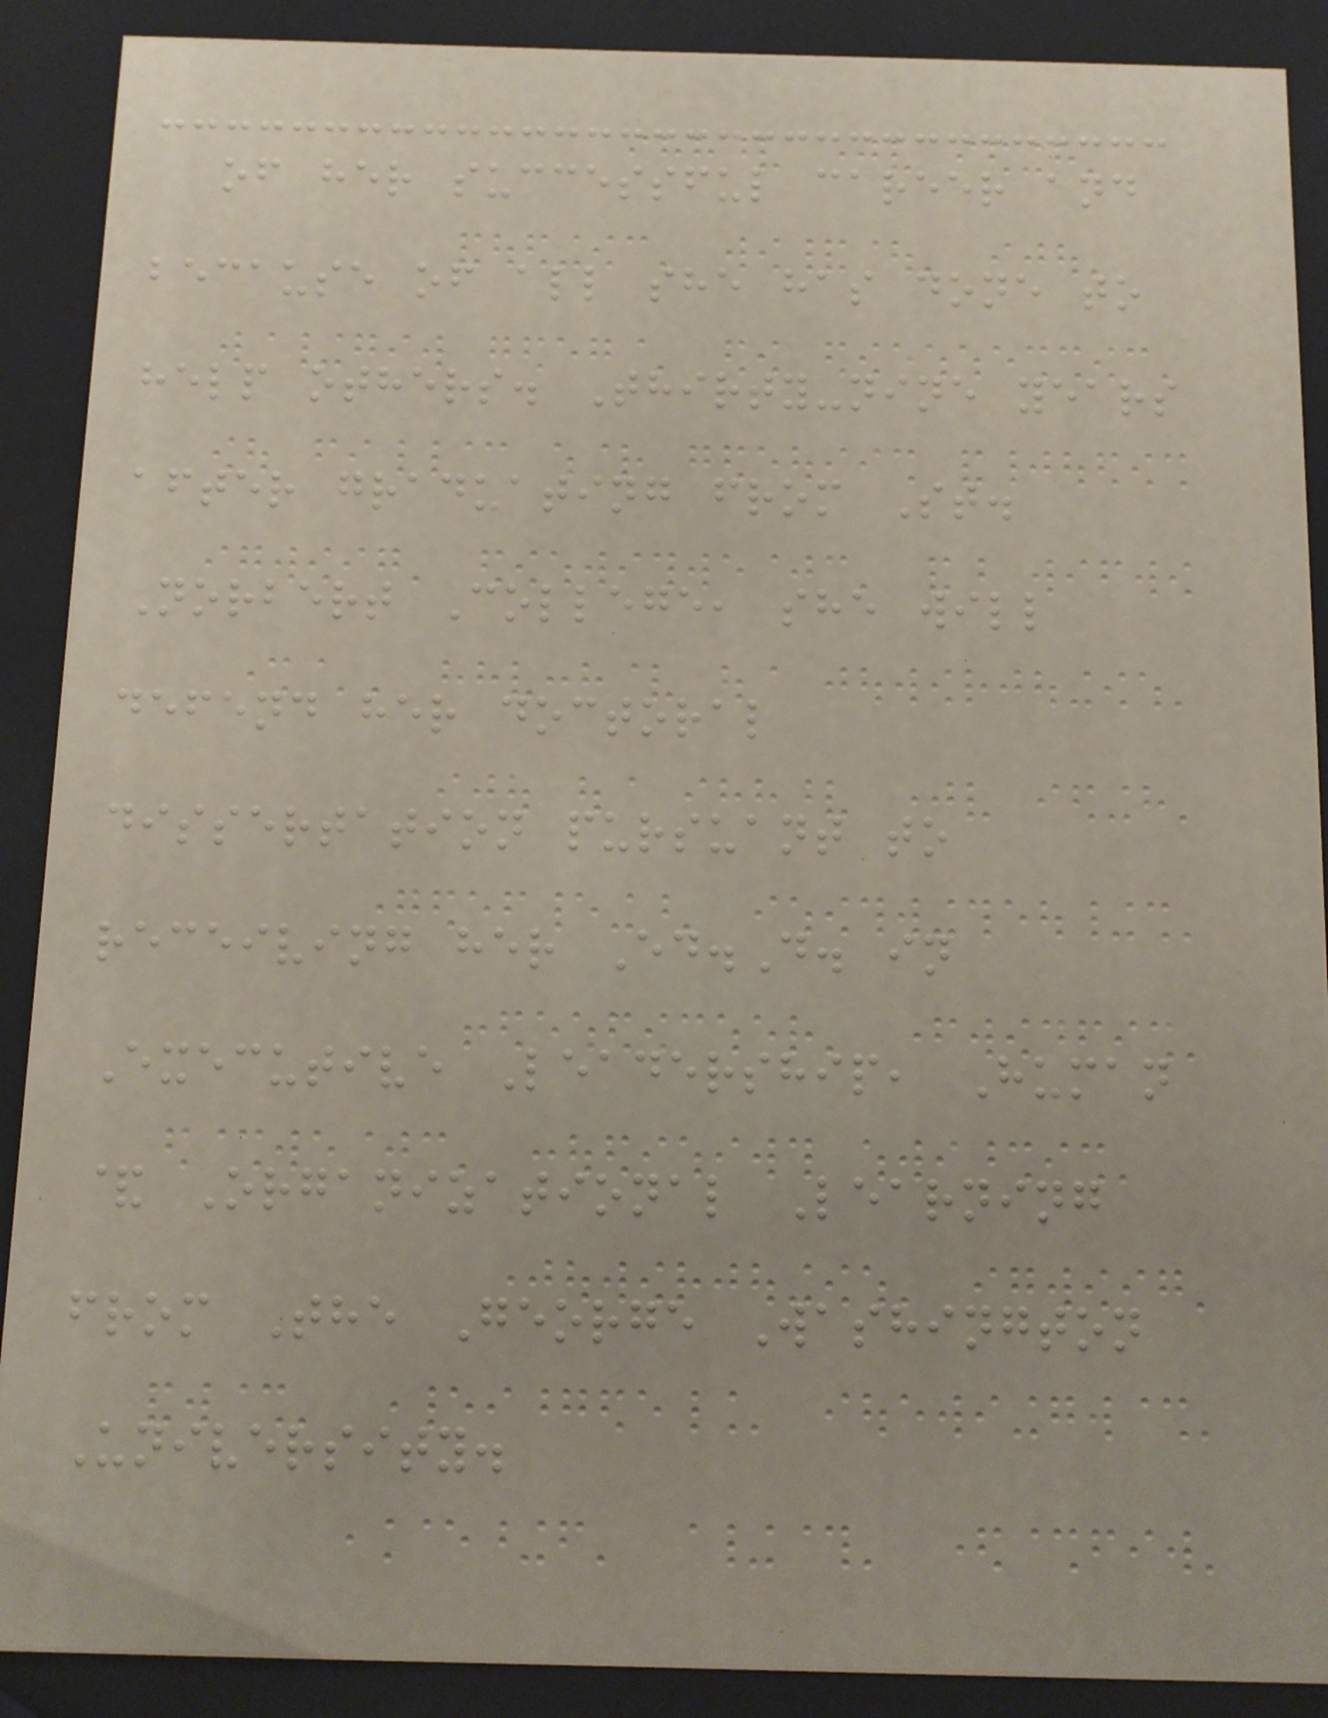of her successful career and
because of all she has done to
help others. Thirty-nine years
after graduating from St.
Norbert College, she will
defend her doctoral
dissertation pursuant to
receiving her Ed.D. in
Executive Leadership, Human
& Organizational Learning
from The George Washington
University.
